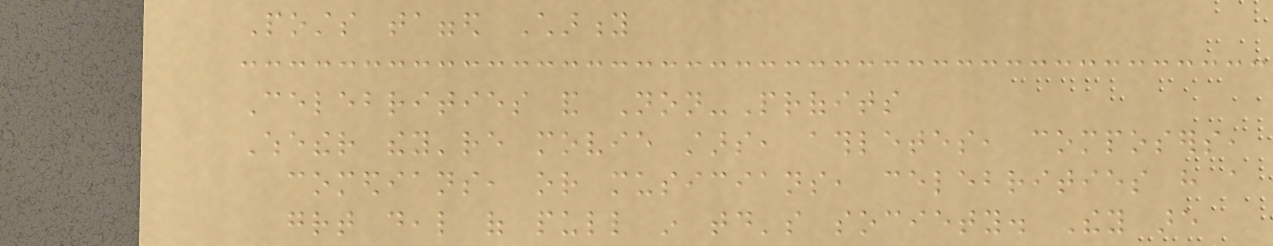Posts tagged Charity
Celebrities and Non-Profits
Whether they're movie stars, athletes, composers,
comedians, or musicians, celebrities have a
great deal of pull in today's society. They are
